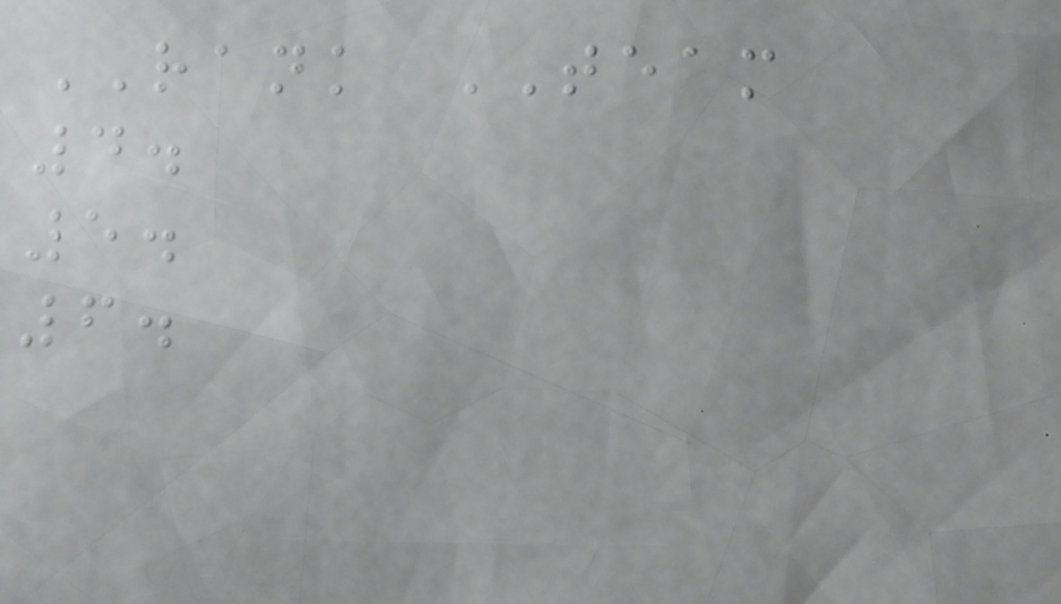RANK TEAM
4.
5.
6.
